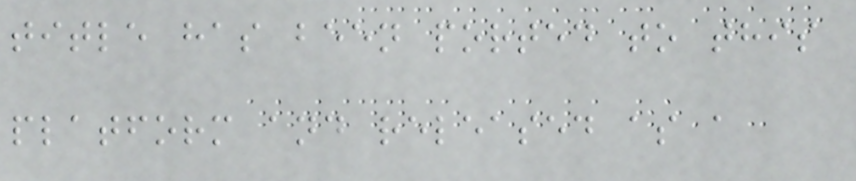title has been ported to this
platform and released as a
